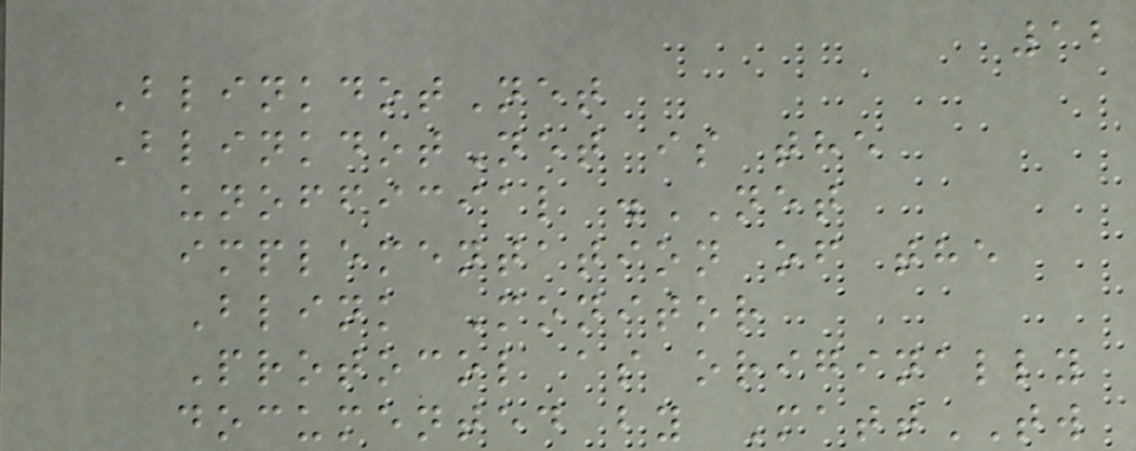12
BlinkdotNet
BlinkdotNet is the
unofficial .NET
implementation of the
Blink Monitor
Protocol as originally
documented by MattTW
